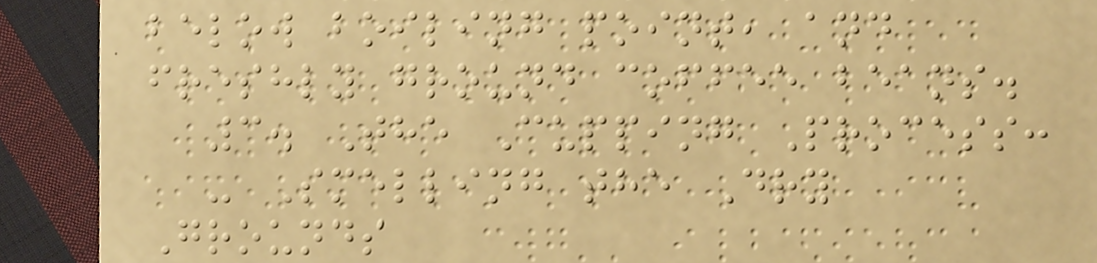below boiling point, and
freshly ground coffee beans.
3. The Cupping Process:
- Smelling the Dry
Grounds
